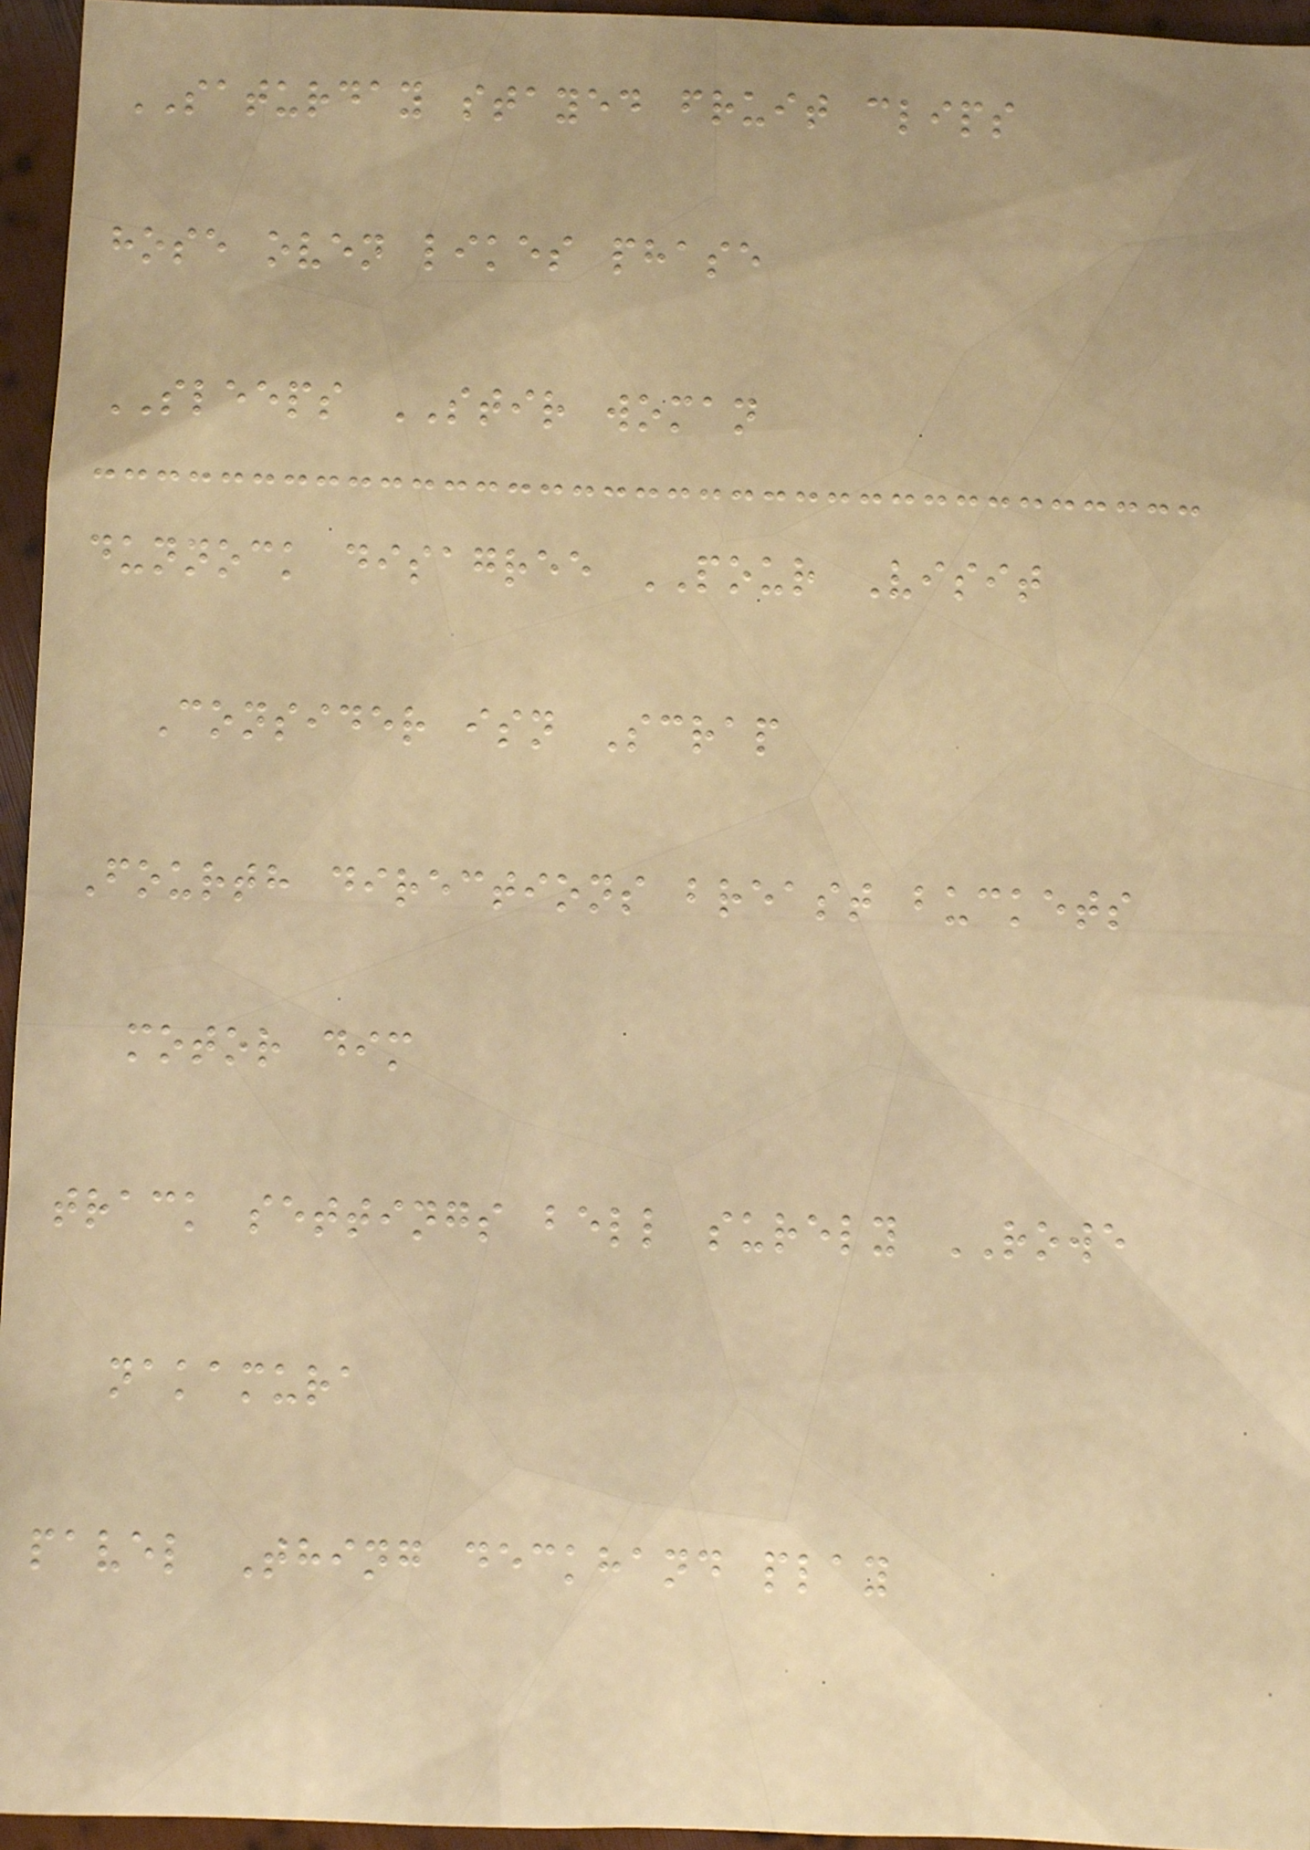SATURDAY stayed fruit clips
hose oven likes phase
SLEEPS STIR woman
dunnock disagree POUR Visit
Consider isn Scrap
Fourth directions breast buckets
motor dim
track settings bell surely ROWE
nakamura
pavel Thing deckhand play
